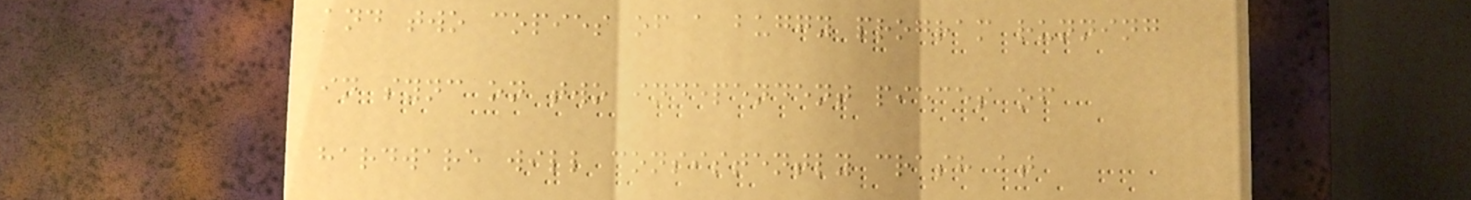and two copies of a buggy program running
in sync on two independent pieces of
hardware will consistently crash at
